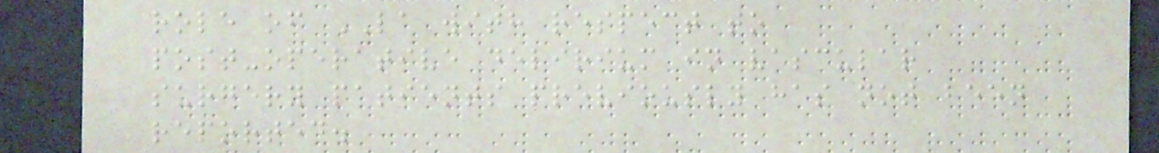role of LA with respect to
post-operative delirium in vascular
surgery patients previously has not been
reported.
